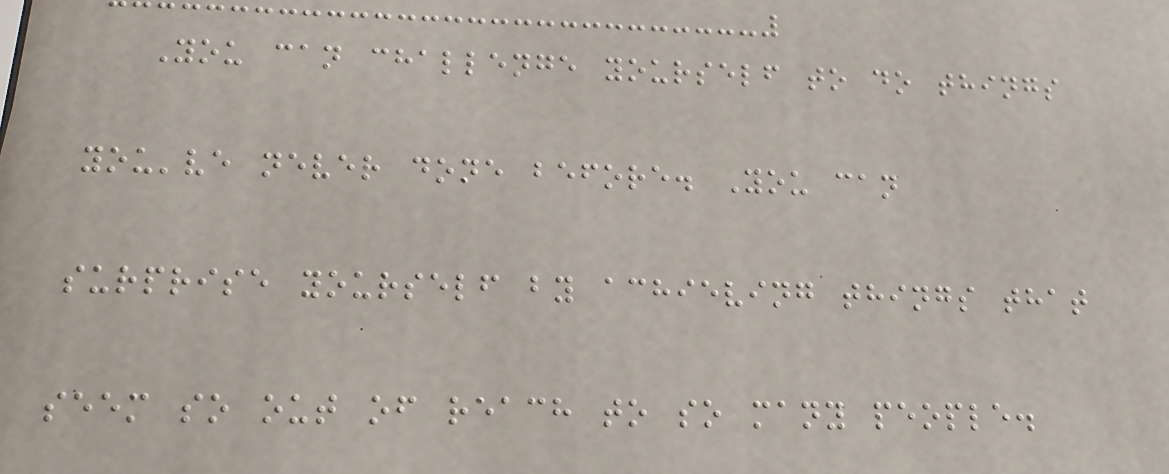You can challenge yourself to do things
you've never done before. You can
surprise yourself by achieving things that
seem so out of reach to so many people.
